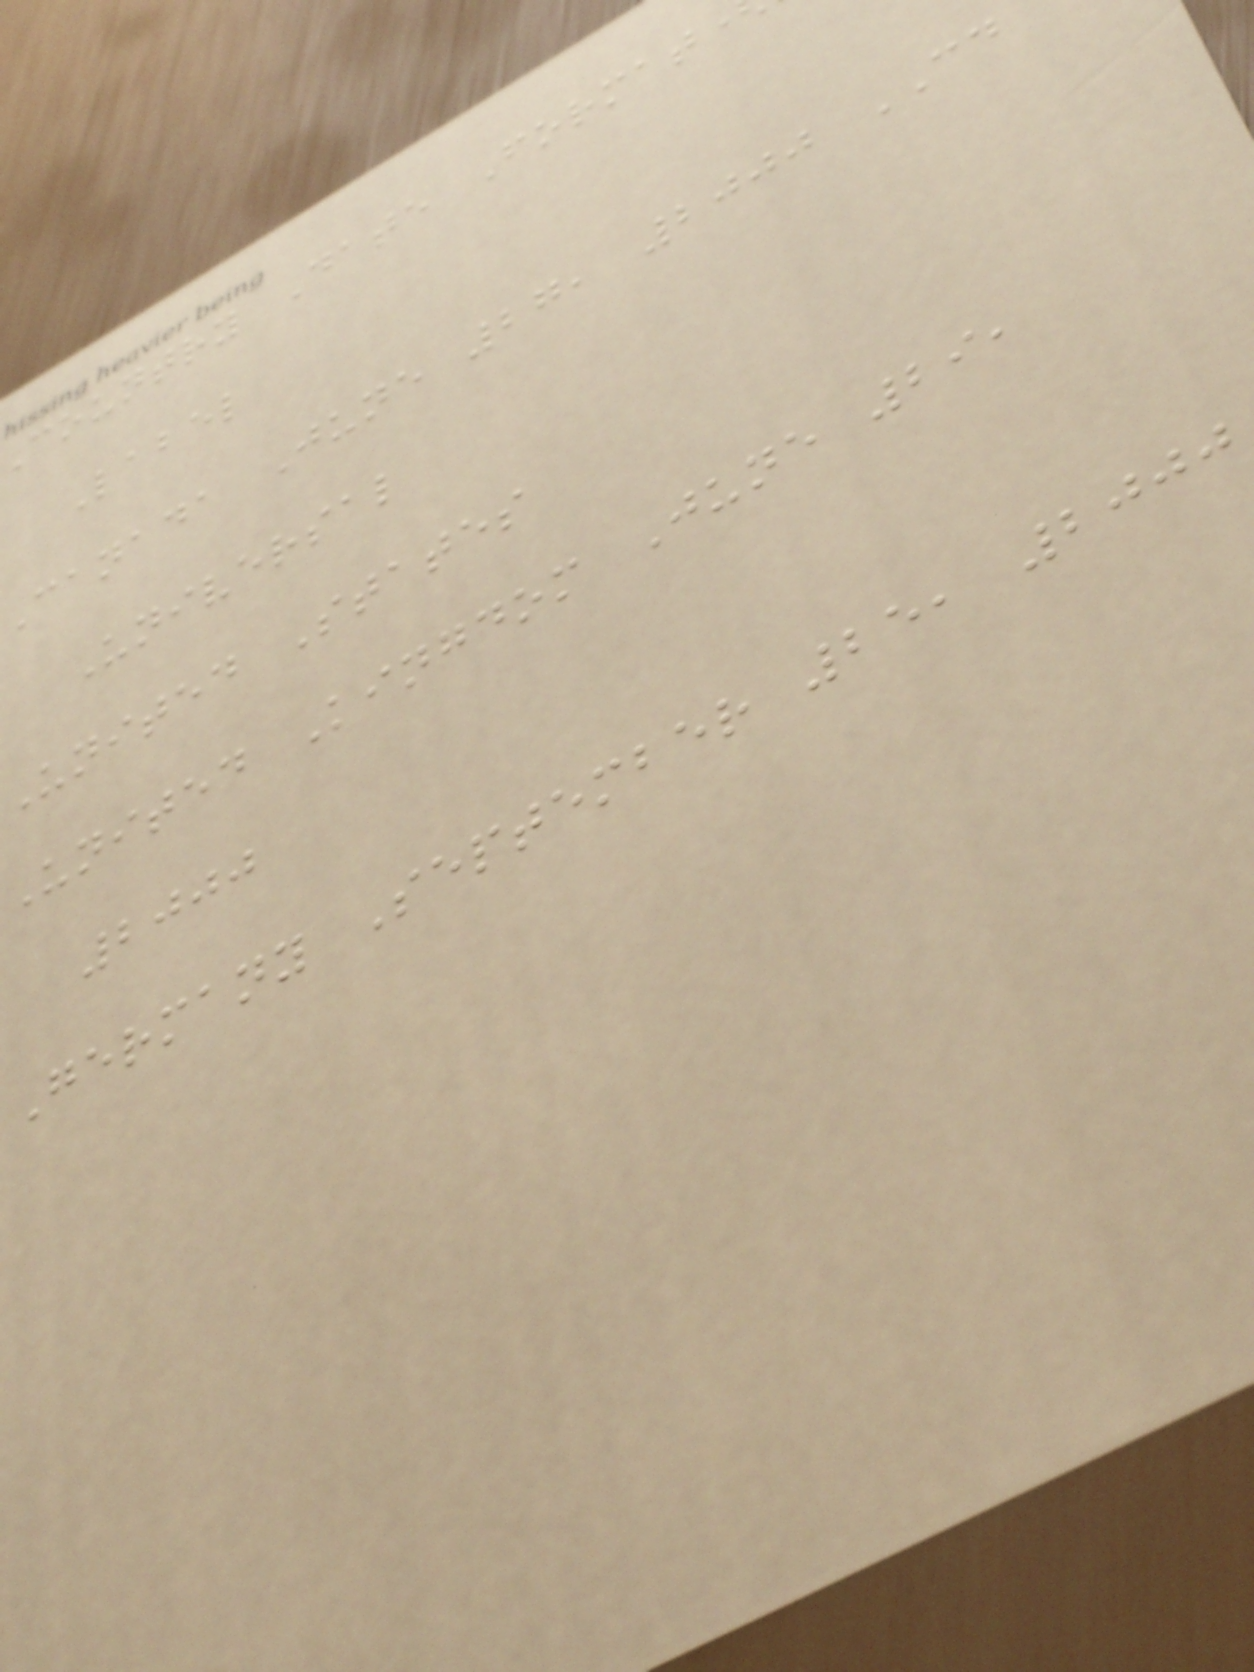country Date Format
Label
Canada June 27, 2000 CD
Universal
United States
United Kingdom June 29,
2000
Germany September 25, 2000
